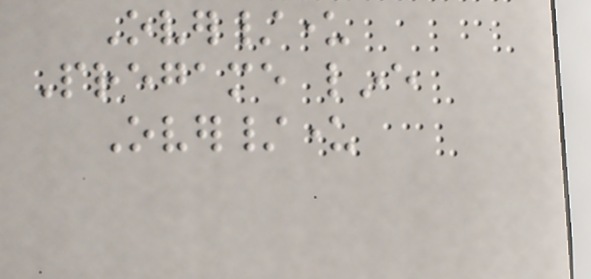Over/under
Pregame line
Over/under
